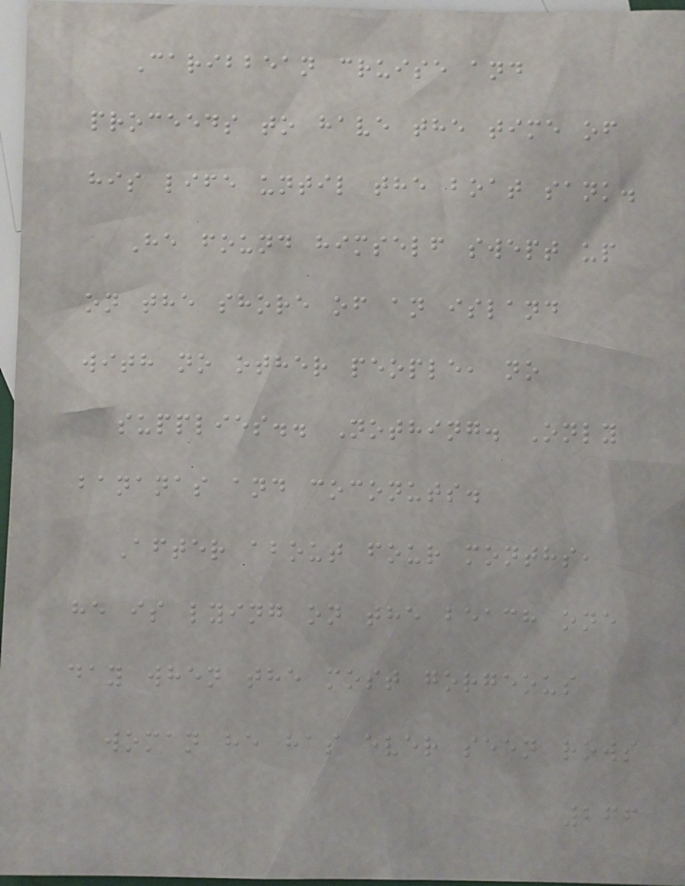Caribbean cruise and
proceeds to have the time of
his life until the boat sank.
He found himself swept up
on the shore of an island
with no other people, no
supplies.. Nothing. Only
bananas and coconuts.
After about four months,
he is lying on the beach one
day when the most gorgeous
woman he has ever seen rows
266
